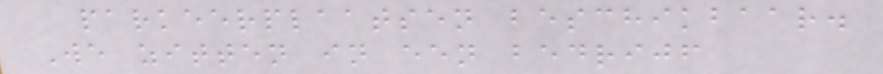parkeerplaatsen beschikbaar.
We zitten in een bedrijf
